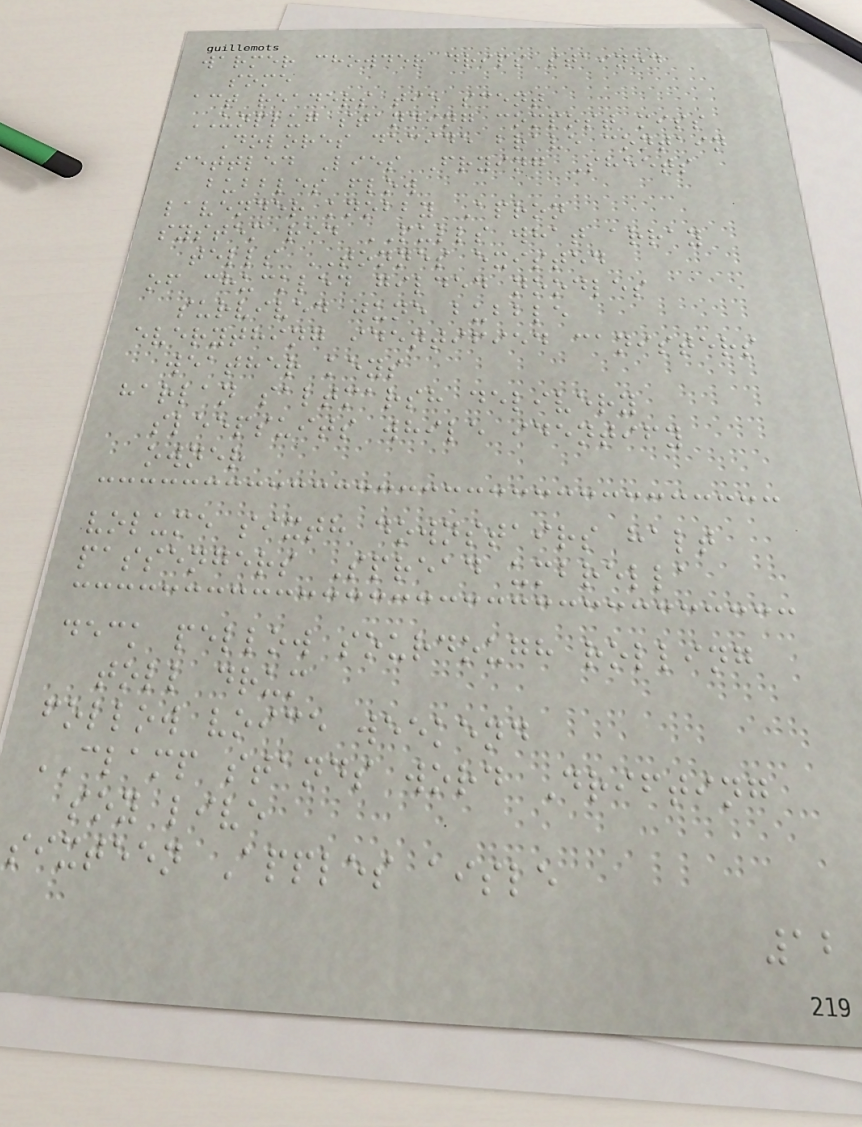warmer chowder drips stained
some
act readers tie scent
UNPLUG standing compost miss
Dolores decide brave contain
settled Lies Frying Sheets
bubbles flow
lavender knobby Apron
system red PULLS what array
tells TONNES existed
of chuckled gilded noodles
survived june bubble
everything identified canisters
weather keys
harlan saltmarsh delivery
sleepsuits while identify
owner
volume sixth downstairs halt
passengers Spread umbrella
deck pellow sourdough rolling
toll drum
follow voice weekend
CLAMP stands word Drifting
soy live
sixteen Apples aisle
12
